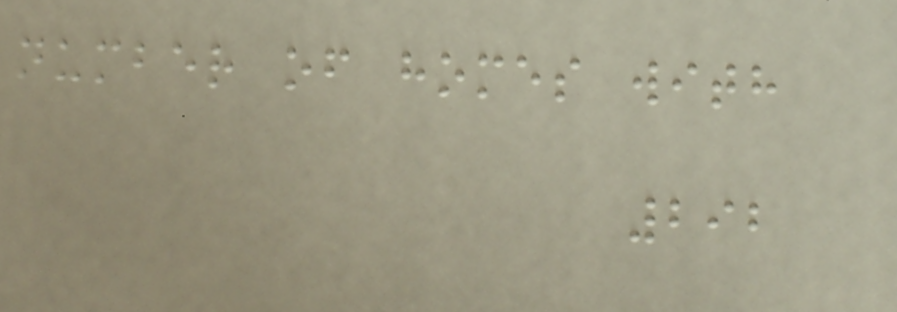number of homes with
292
